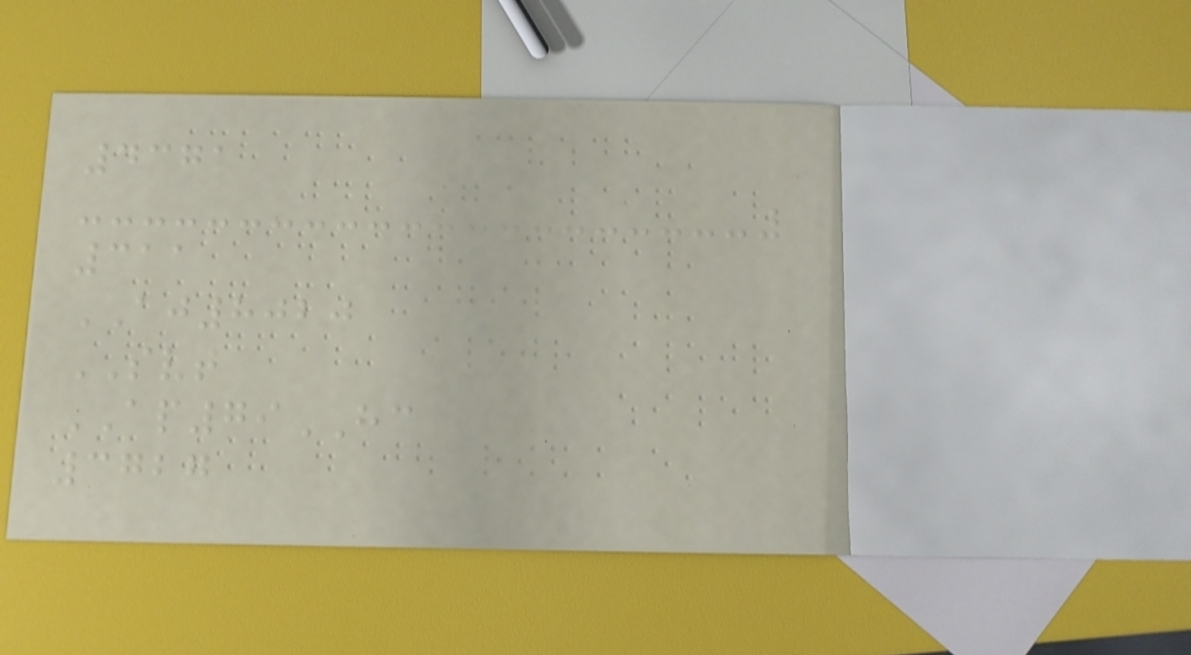4371
311
AJ8020
SVT
AP79HC
3727
